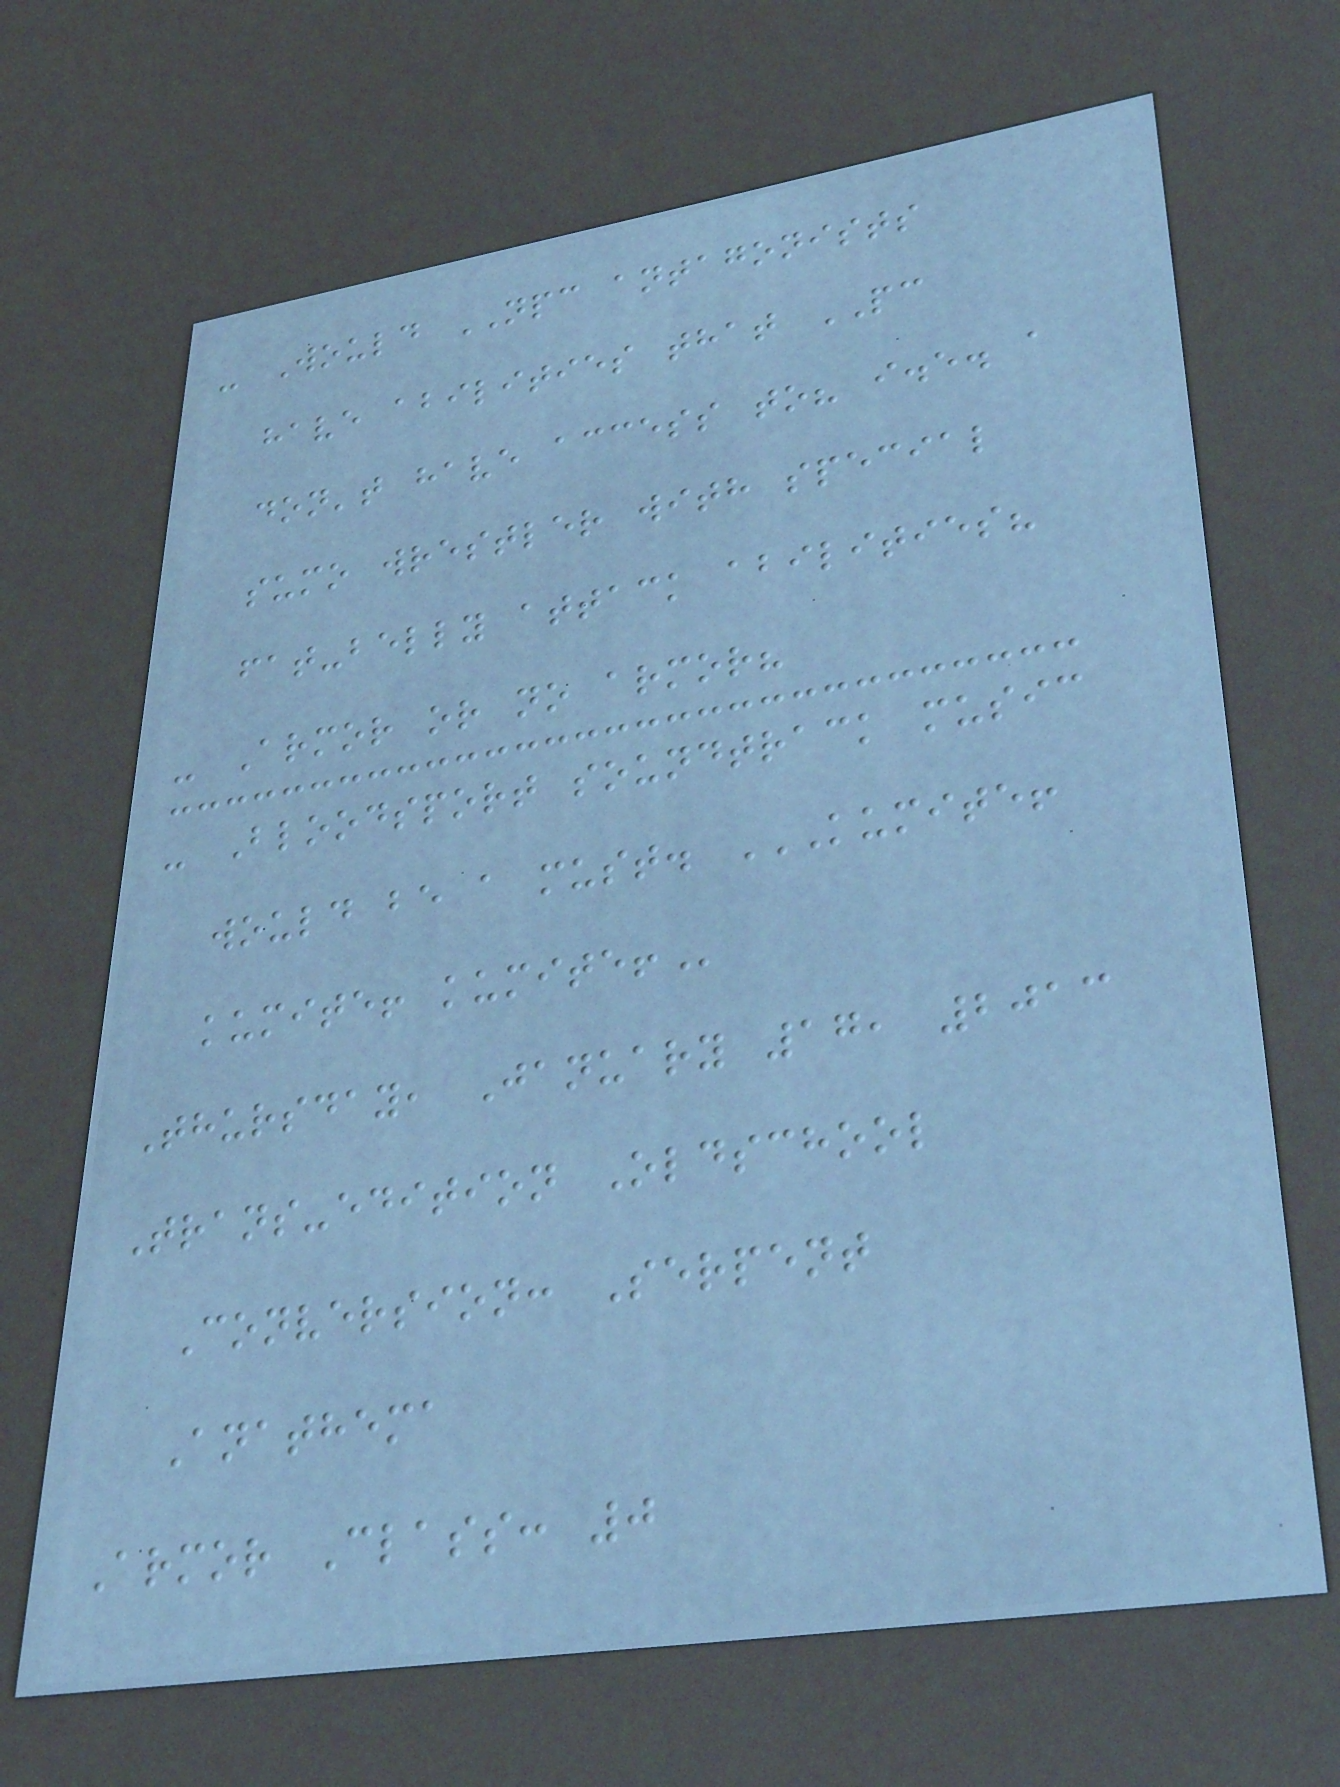- Would NPC antagonists
have abilities that PC
don't have access to? i.e. a
sumo wrestler with special
fat-belly attack abilities?
- Armor or no armor?
- Bloodsport soundtrack music
would be a must. KUMITE!
KUMITE! KUMITE!
Thursday, January 17, 2013
Trans-edition Oldschool
Conversion: Serpent
Anathema
Armor Class: 0
